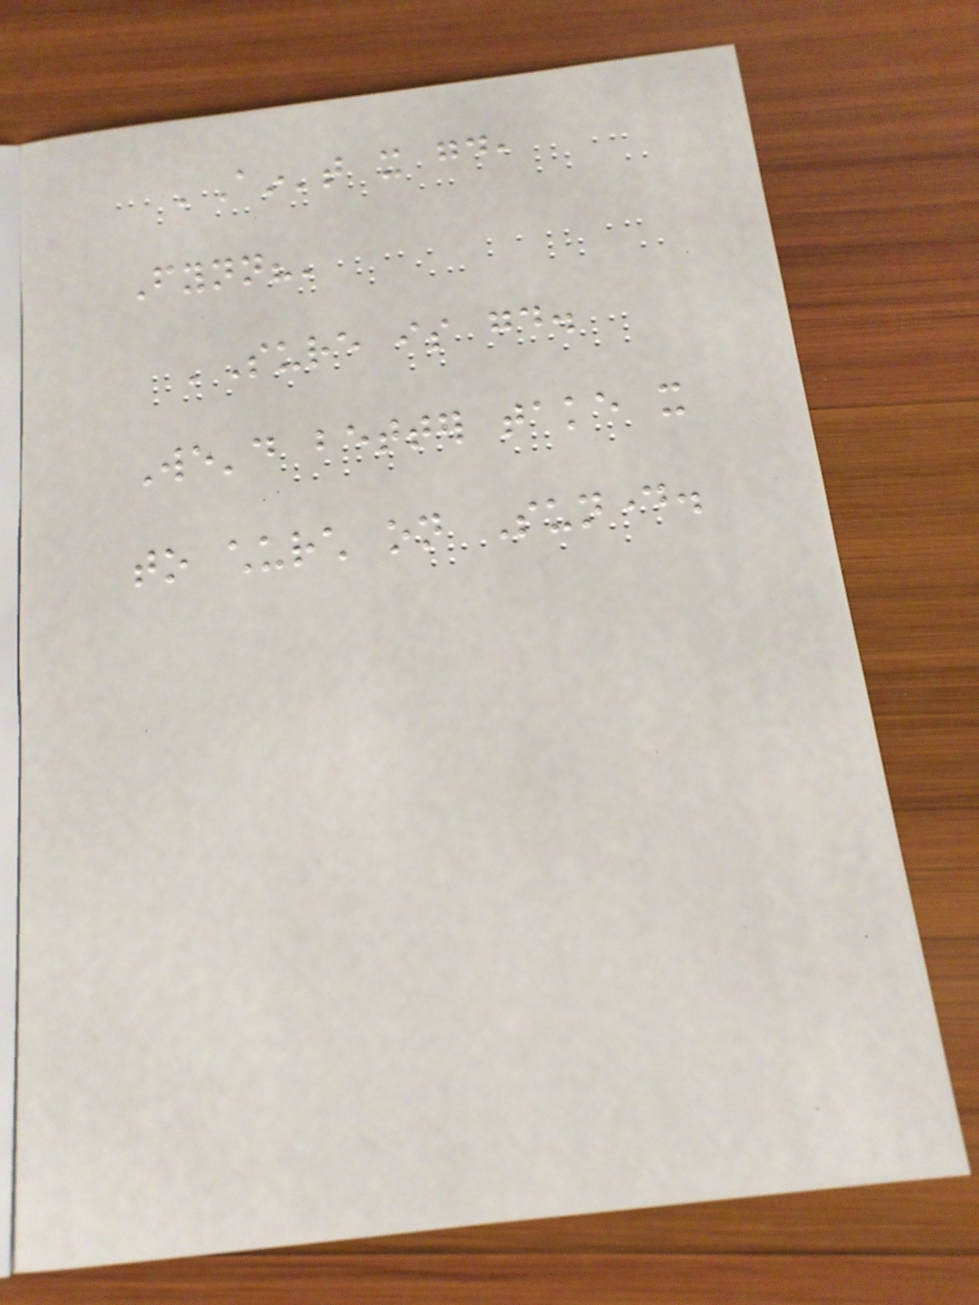'Ain't it good,
Fynn?'
'Sure is good.
We'd better take it
to church on Sunday.
